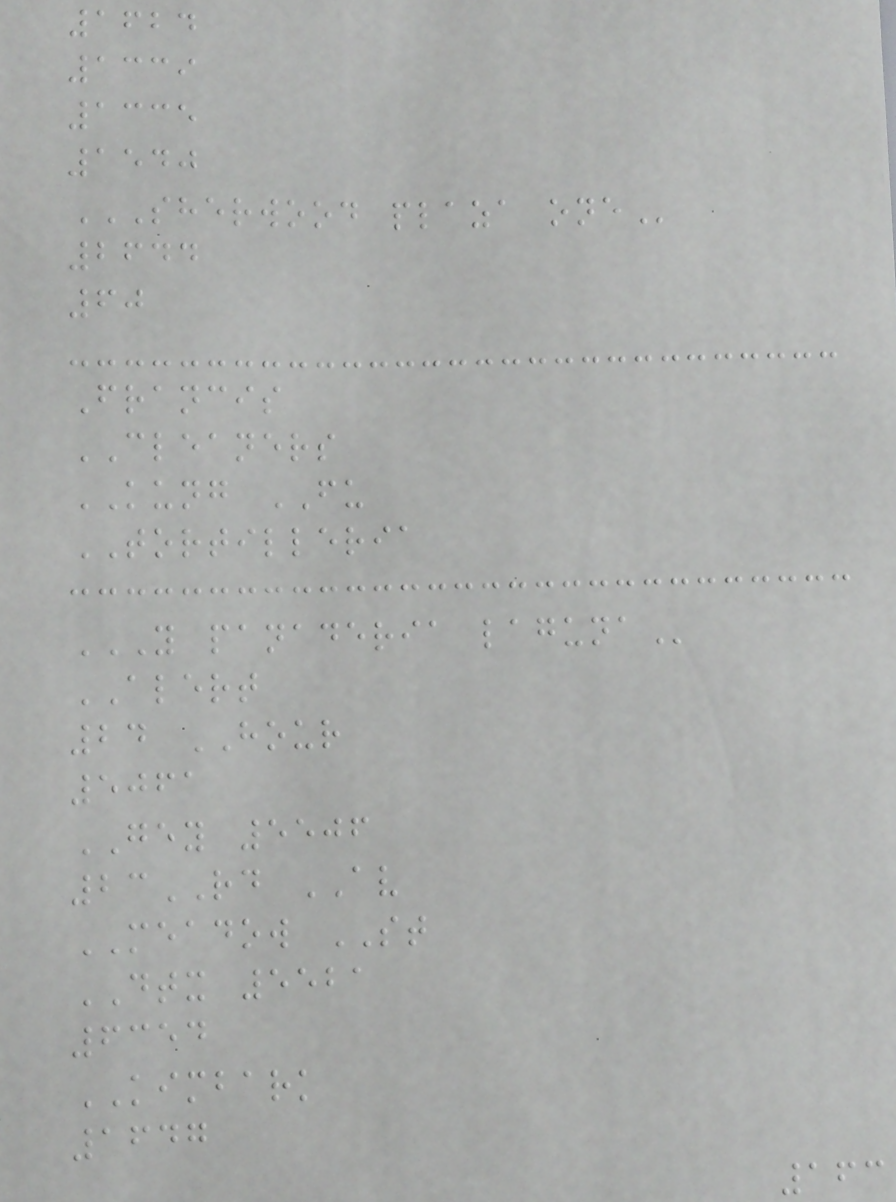1624
1339
1335
1540
SHERWOOD PLAZA ONE
2644
60
Francis
CLEANERS
KUNG FU
TORTILLERIA
Y PANADERIA LAGUNA
ALERT
24 HOUR
5061
GEY 5506
23RD AV
MEADOW ST
DTX 5521
6354
KIMBARK
1647
163
